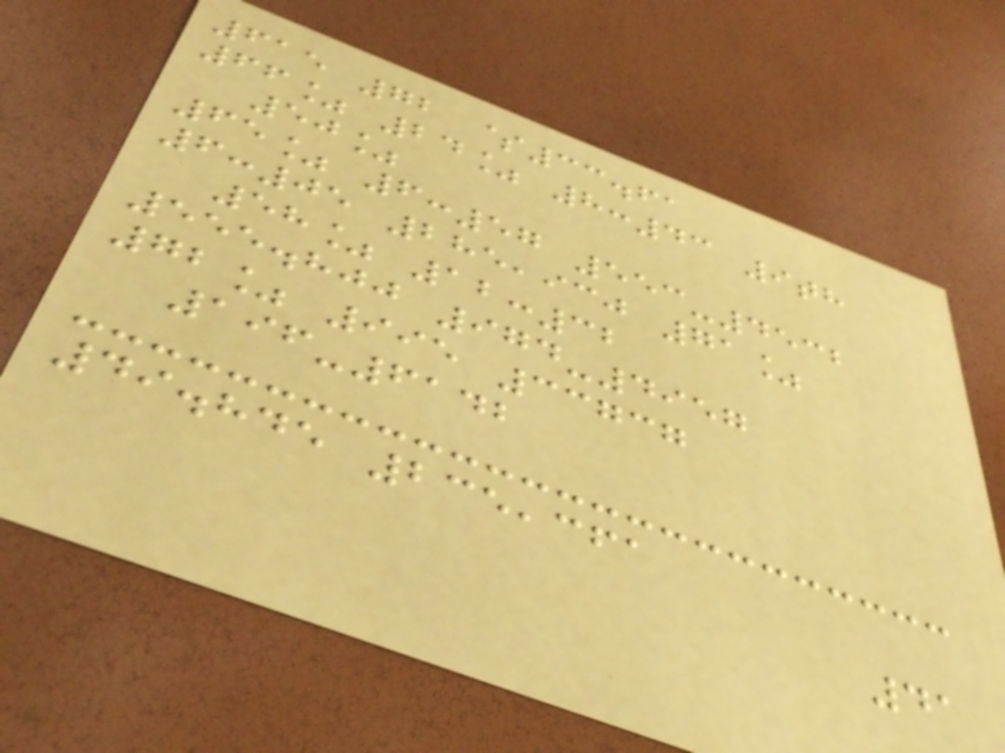615 72 $33.61
66% 24% 8:43 9th
50%
65% 6:57 553-4532
6:05 285,930 71%
58% 12:32
555.800 974-4957
72% 995 33737
196-6142
49.845 235,361
41
